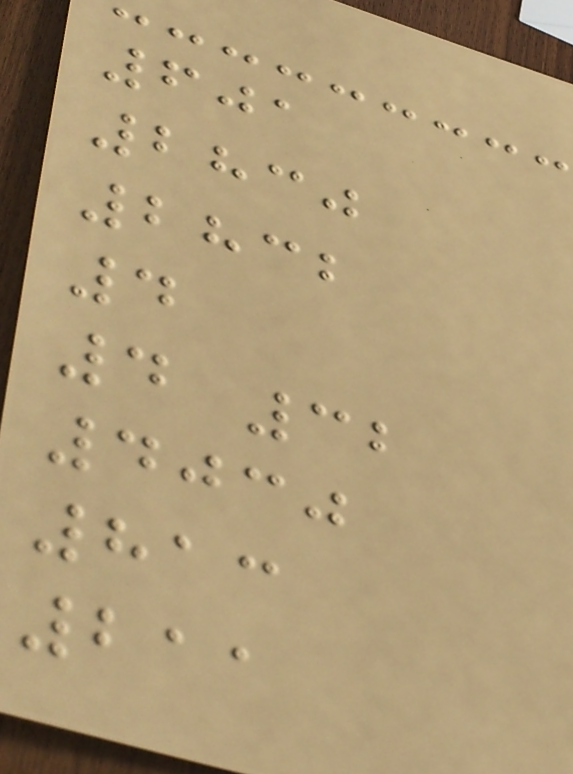601
2830
2832
4
4 32
4030
813
211
